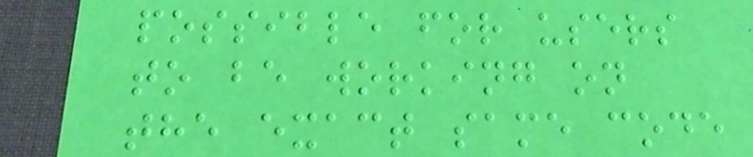possible for users
to be working on
the exact same code
